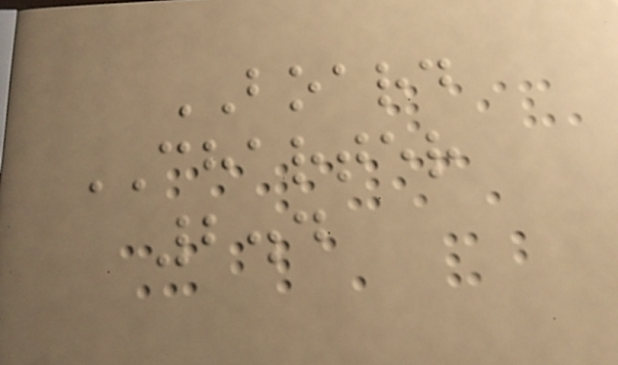BOARD
CHARTER
2.4
